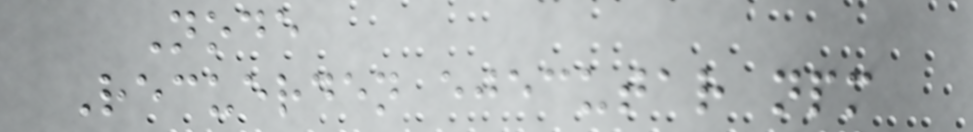Node
Recuerden ejecutar npm
